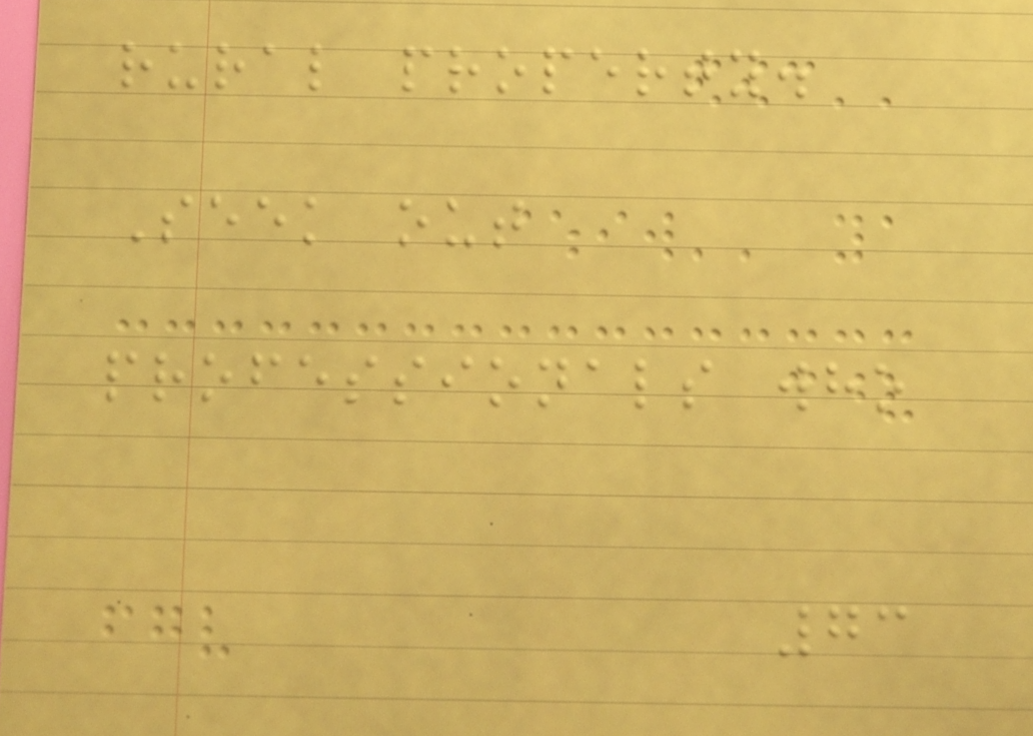rural property.
Seek out
professionals who
73
